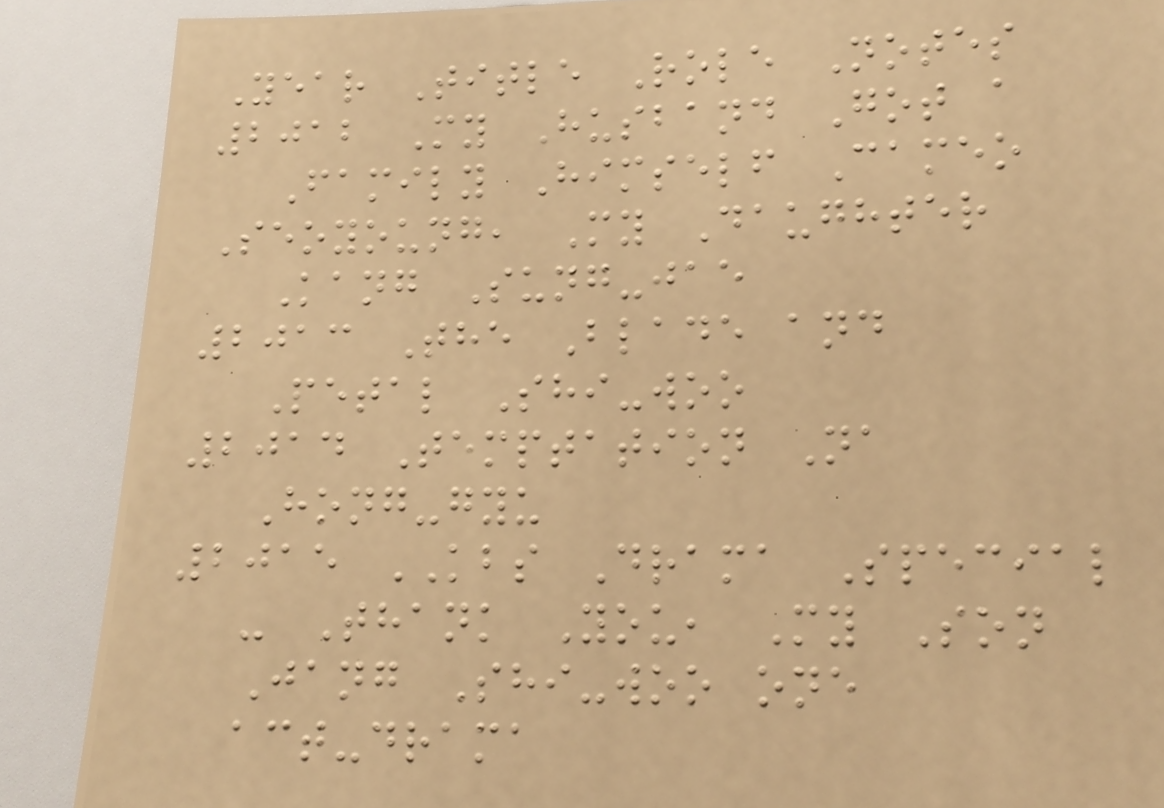Year Title Role Notes
2012 My Husband Got a
Family Himself Cameo
Seoyoung, My Daughter
Kang Sung-jae
2013 The Blade and
Petal Shi-woo
2014 Temptation Na
Hong-gyu
2015 KBS Drama Special
- Thank You, My Son
Jang Shi-woo one
act-drama
